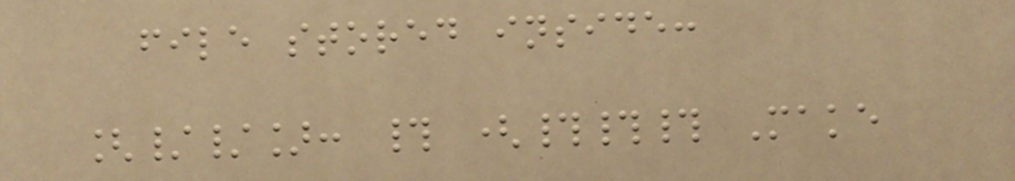file stored inside:
[//]: # (### Make
